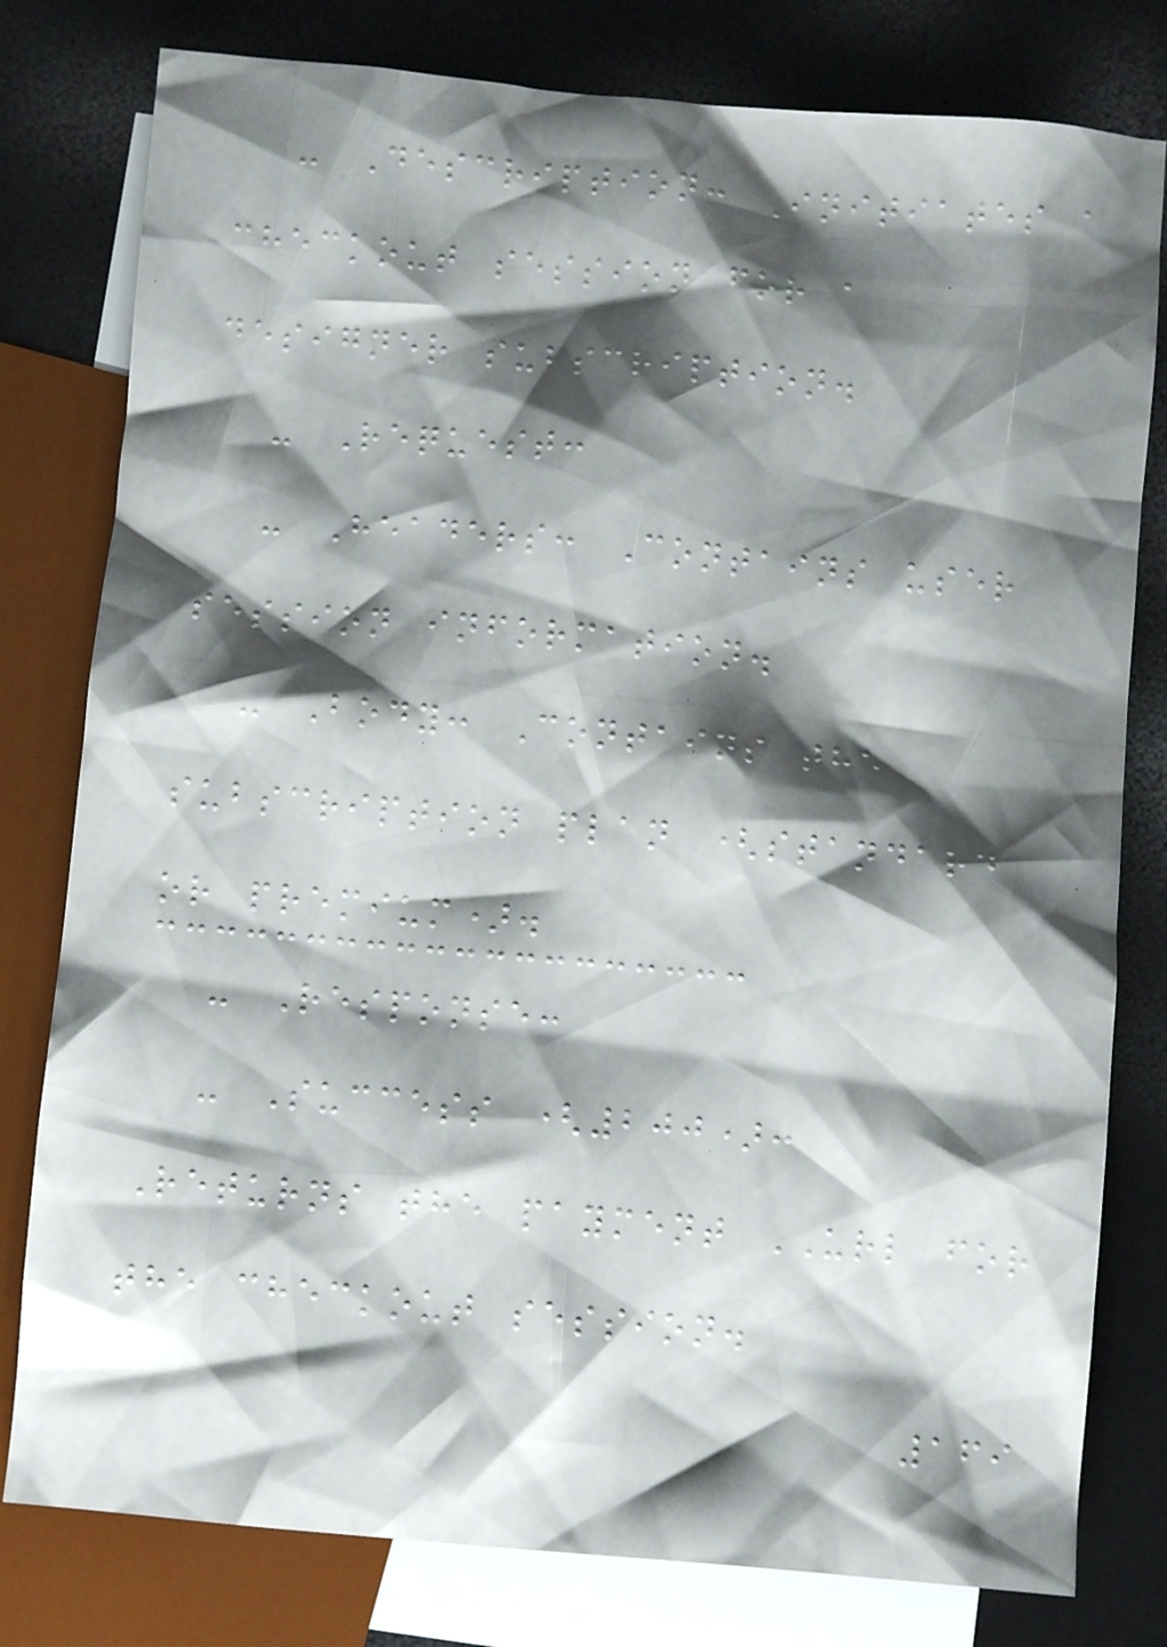- Description: Initiates a
checkout session for a
designer subscription.
- Request:
- Headers: Contains user
session information.
- Body: Contains the
subscription plan (standard
or premium).
- Response:
- Success (200):
Returns the payment URL for
the checkout session.
169
